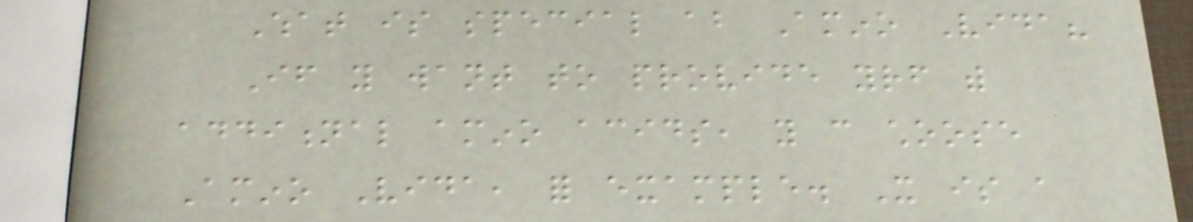What is special about Amino Vida?
If you want to provide yourself with
additional amino acids, you can choose
Amino Vida, for example. It is a
